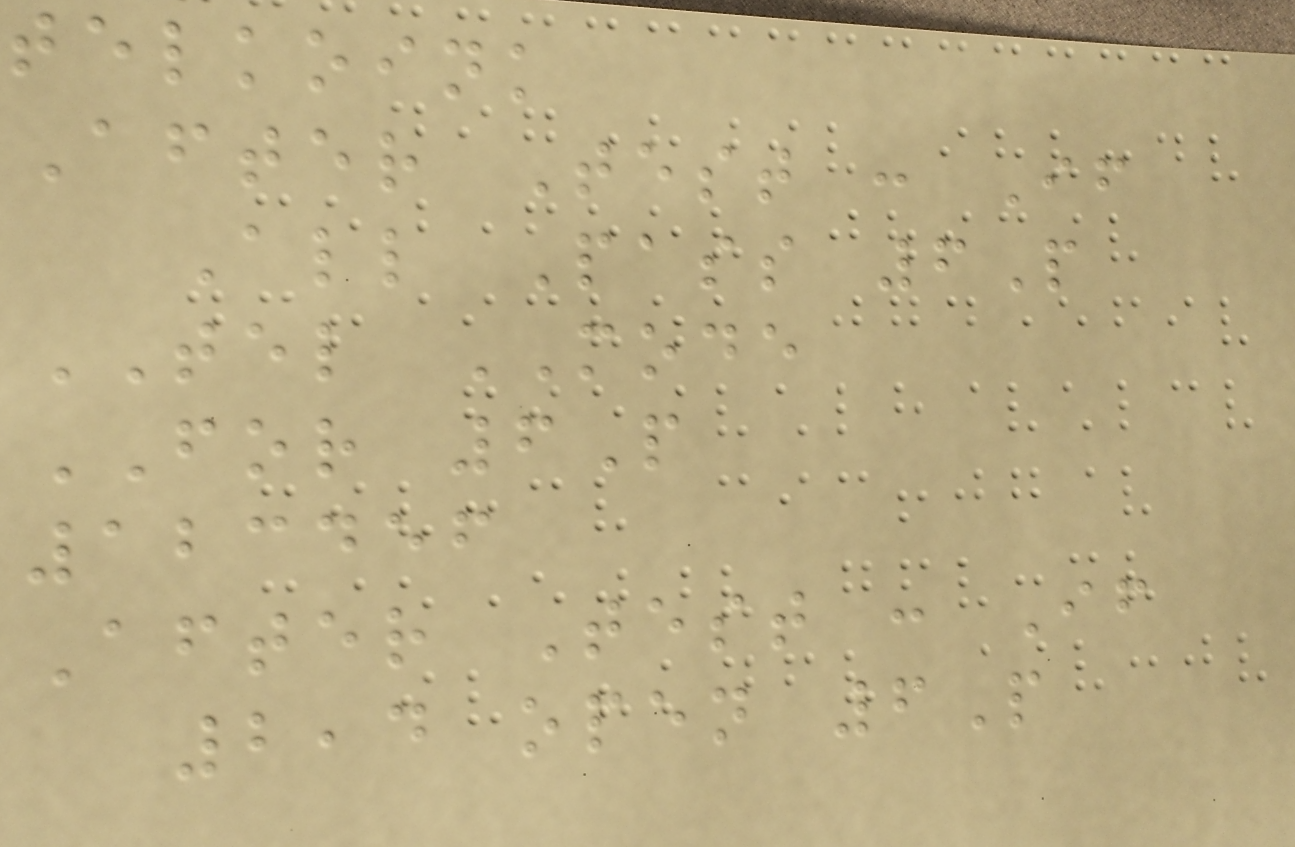telkoink
After Test : If
All Pass 6P
TEL MODE
FOR 6P
123456
After Test : If
2,4 open 6P
